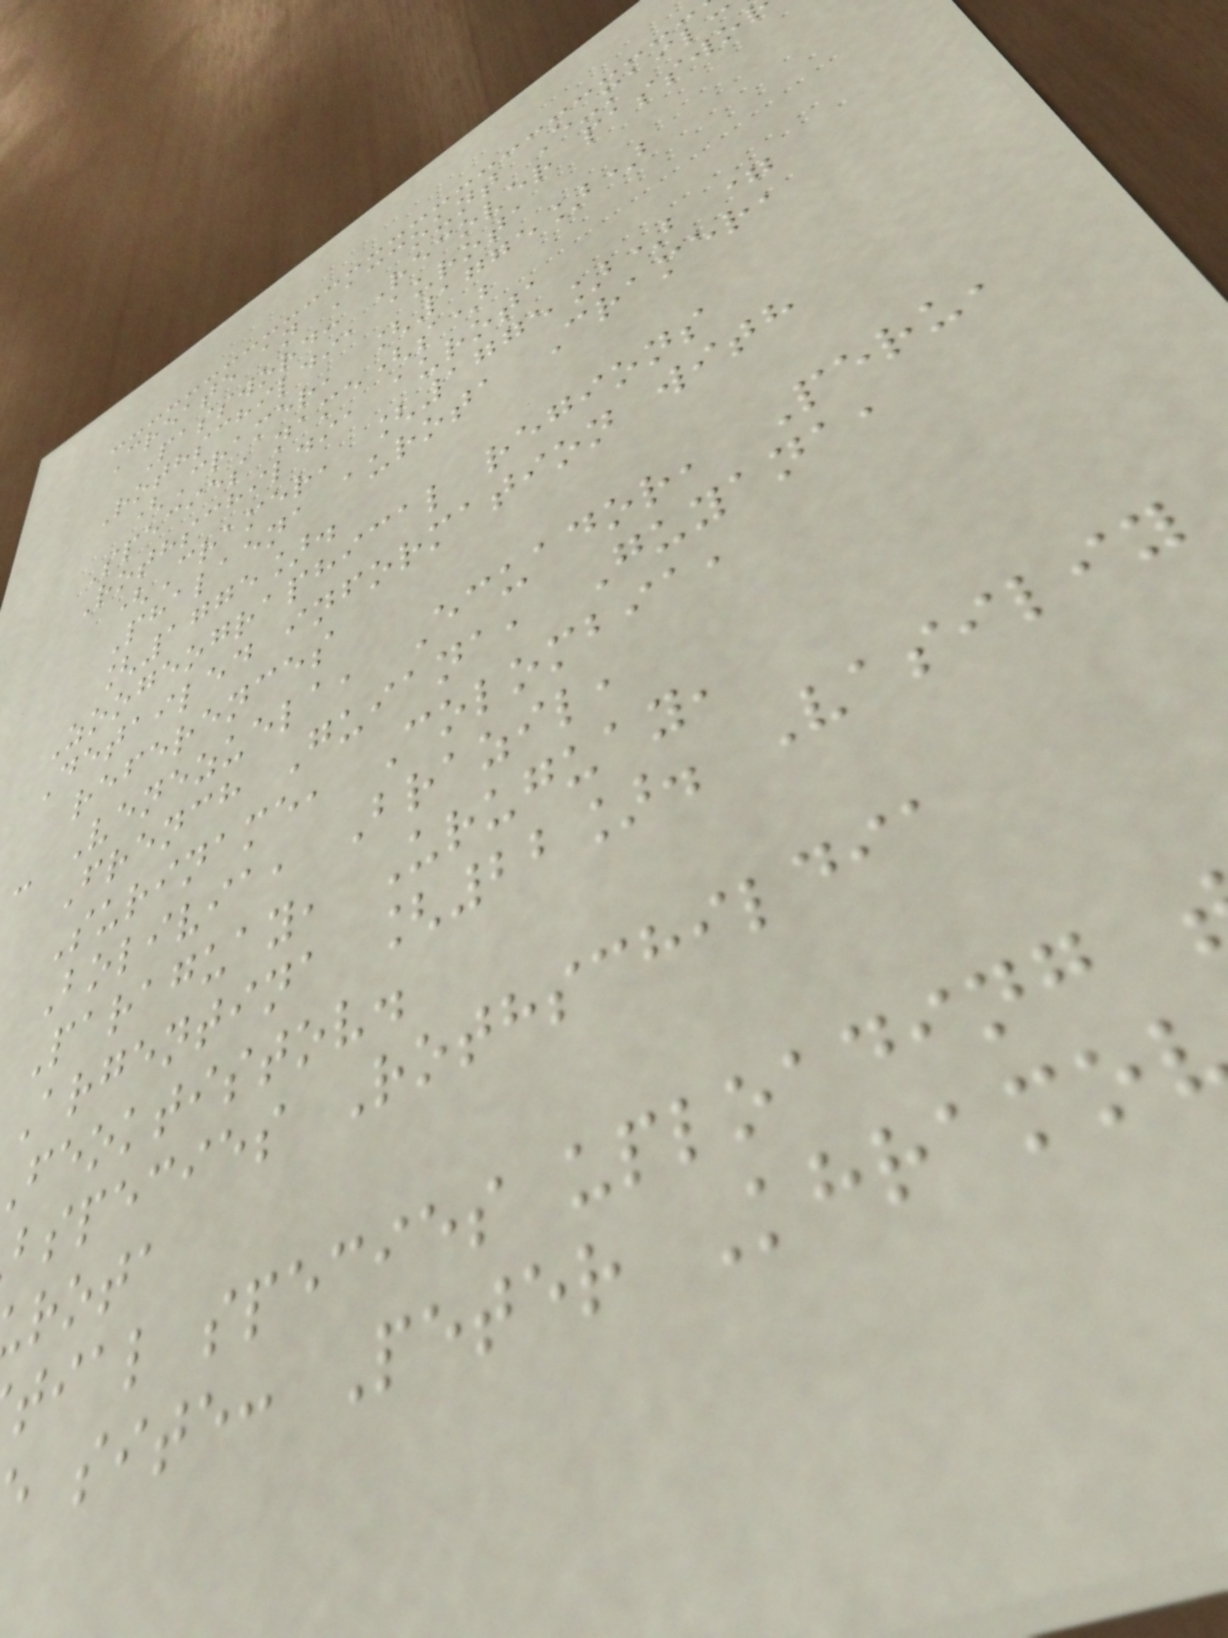Create an Account E-mail
Password: Recover passwo
Rothschildia aurota
(Cramer, [1775])
Species name(s)
Rothschildia aurota
(Cramer, [1775]) =
Phalaena aurota Cramer,
[1775].
Zoogeographical regions
Detailed information with
references
- Venezuela, Ecuador, Peru,
French Guiana, Guyana,
Suriname, Colombia,
Bolivia, Brazil,
Paraguay, Uruguay,
Argentina [22]. Vasiliy
feoktistov.
bspecies Rothschildia
rota
tial species uploading
site: Peter Khramo
